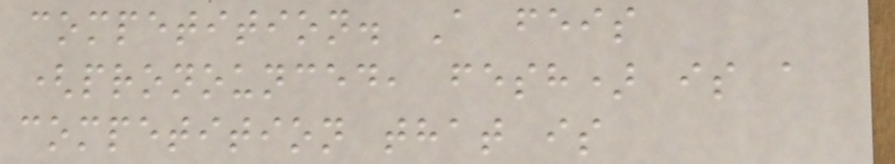competition. A feis
(pronounced, fesh) is a
competition that is
